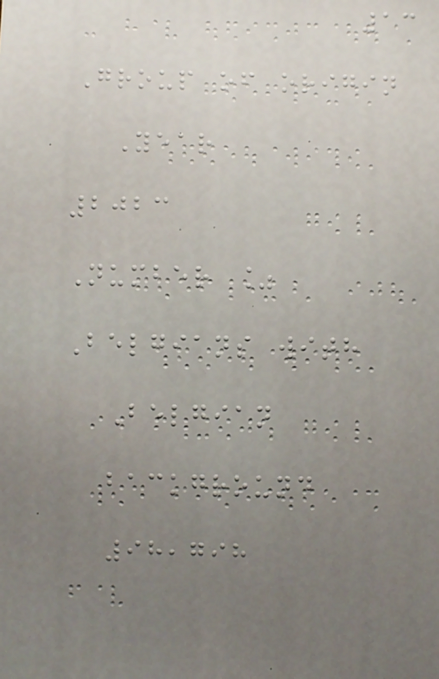13
Group of origin
Year
2023
Number %
Belgians with
Belgian
background
98,798
